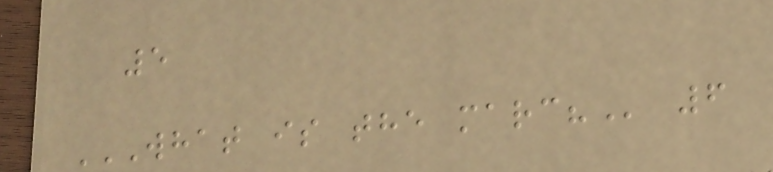5
WHAT IS THE MARC? 6
